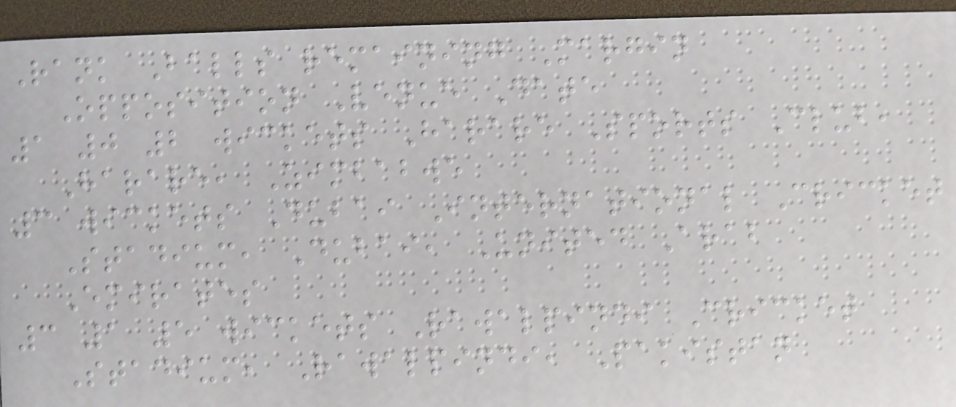Rank Balls remaining Margin
Opposition Venue Date
1 0 2 wickets Harare Sports Club,
Harare, Zimbabwe
3 wickets Dubai International Cricket
Stadium, Dubai, United Arab
Emirates
3 1 5 wickets Rawalpindi Cricket
Stadium, Rawalpindi, Pakistan
